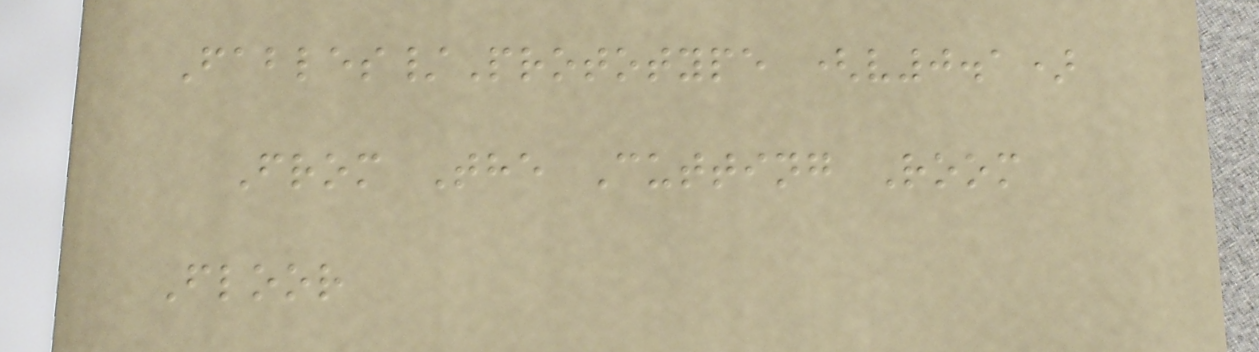Fables/Prototype (v0.1)
From The Cutting Room
Floor
